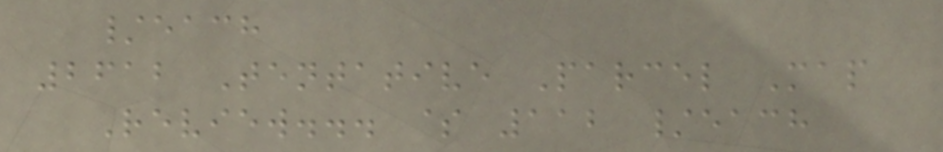/each
2612 Tentative Parcel Map
Review... $ 112 /each
